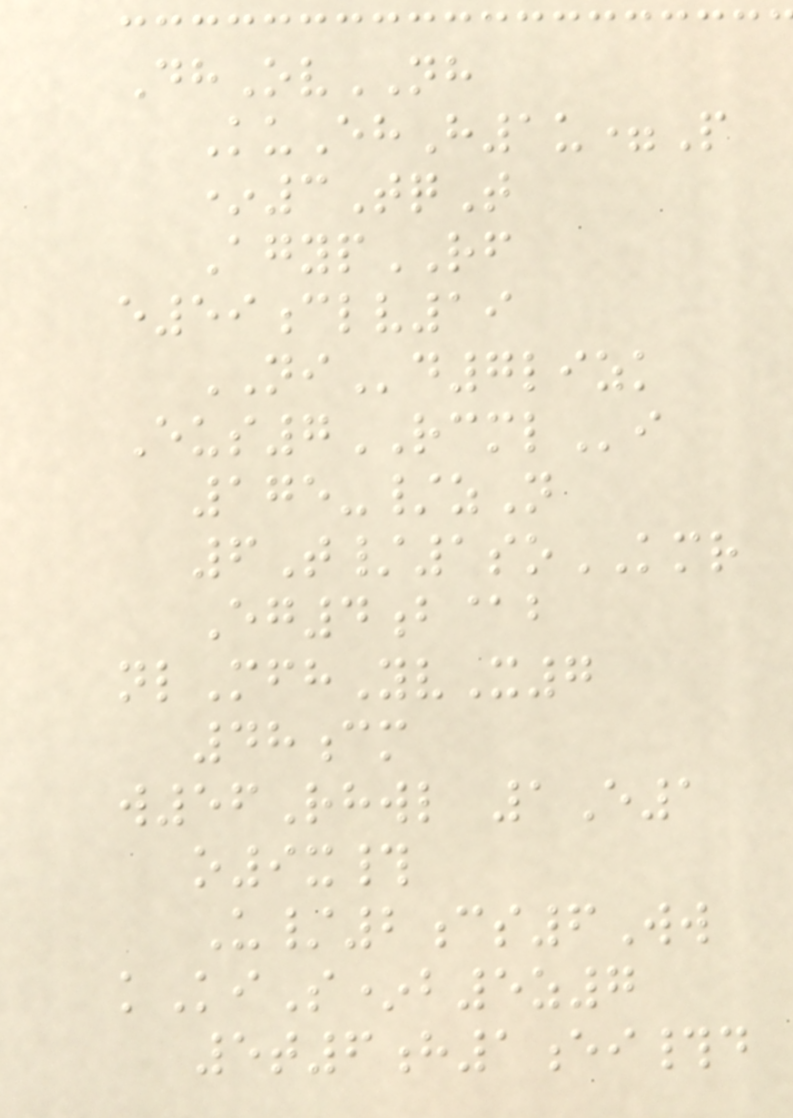DhOvNH
KuEhH1u=P
*3TqT
AgypRF
e59clv19
NId7lizk
Eus7RCMLi
175-/zN
6T/1soKMR
Eg4b@b
nlMfhYvX7
48cm
w56Rhwl 1E1
o9x#
U/2cs6Ww
kKiS*b5z7
5t6h1ei#d
